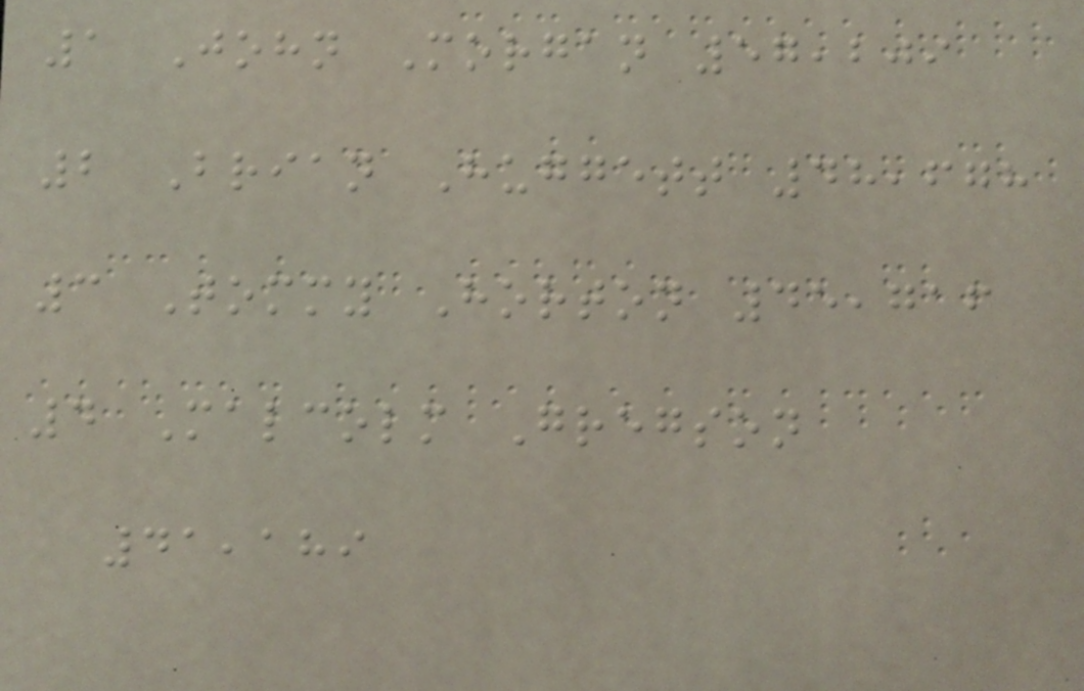1 John Morgan 57,209
2 Brian Huggett 48,678
3 Tommy Horton 45,716
4 Malcolm Gregson
41,189
